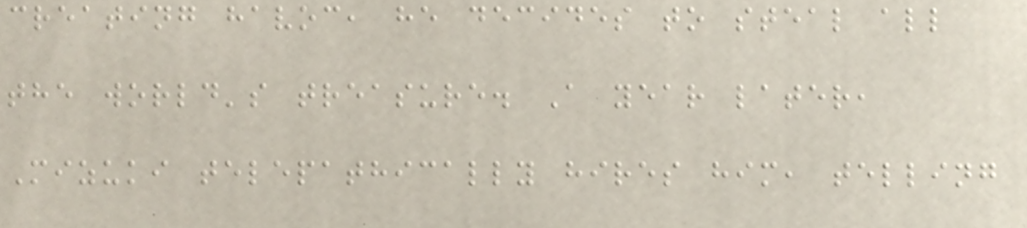creating havoc, he decides to steal all
the world's treasure. A year later,
Mizuki telepathically hires him, telling
